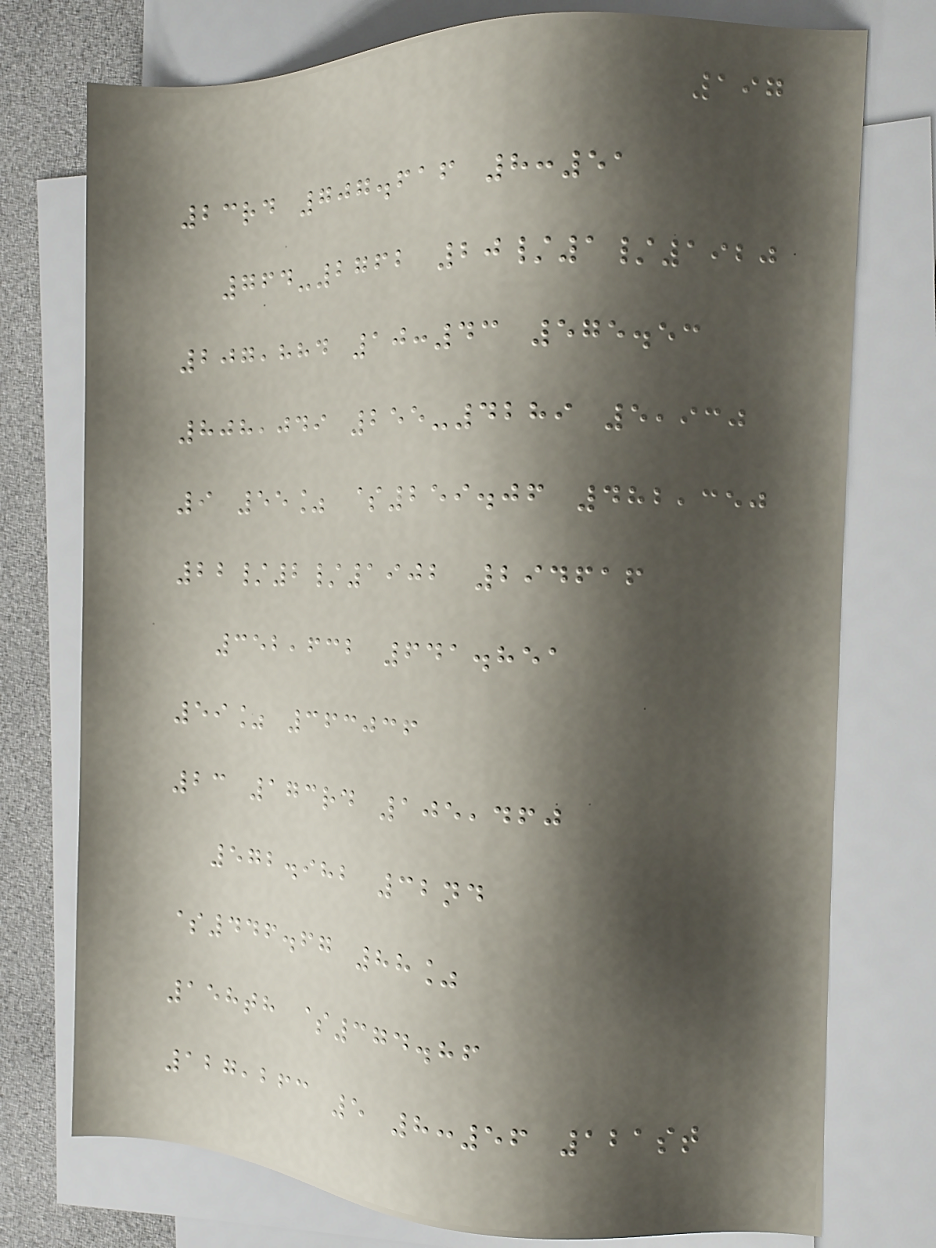197
23rd 707.616 8:51
764-2762 20/1/1920
207,884 10:43 575.53
808,049 255-4289 5,930
9 55% $259.06 482,350
22/2/1902 294616
352,632 641.851
59% 363036
23 173rd 105,460
572.982 32nd
$446.67 88%
158th $374.86
127,263 5 8:56 121st
